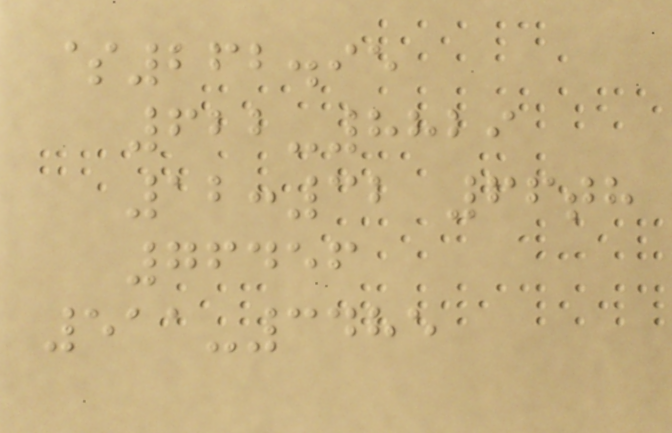$262.95
622-8829
12:32 66th
76456
511-3485
